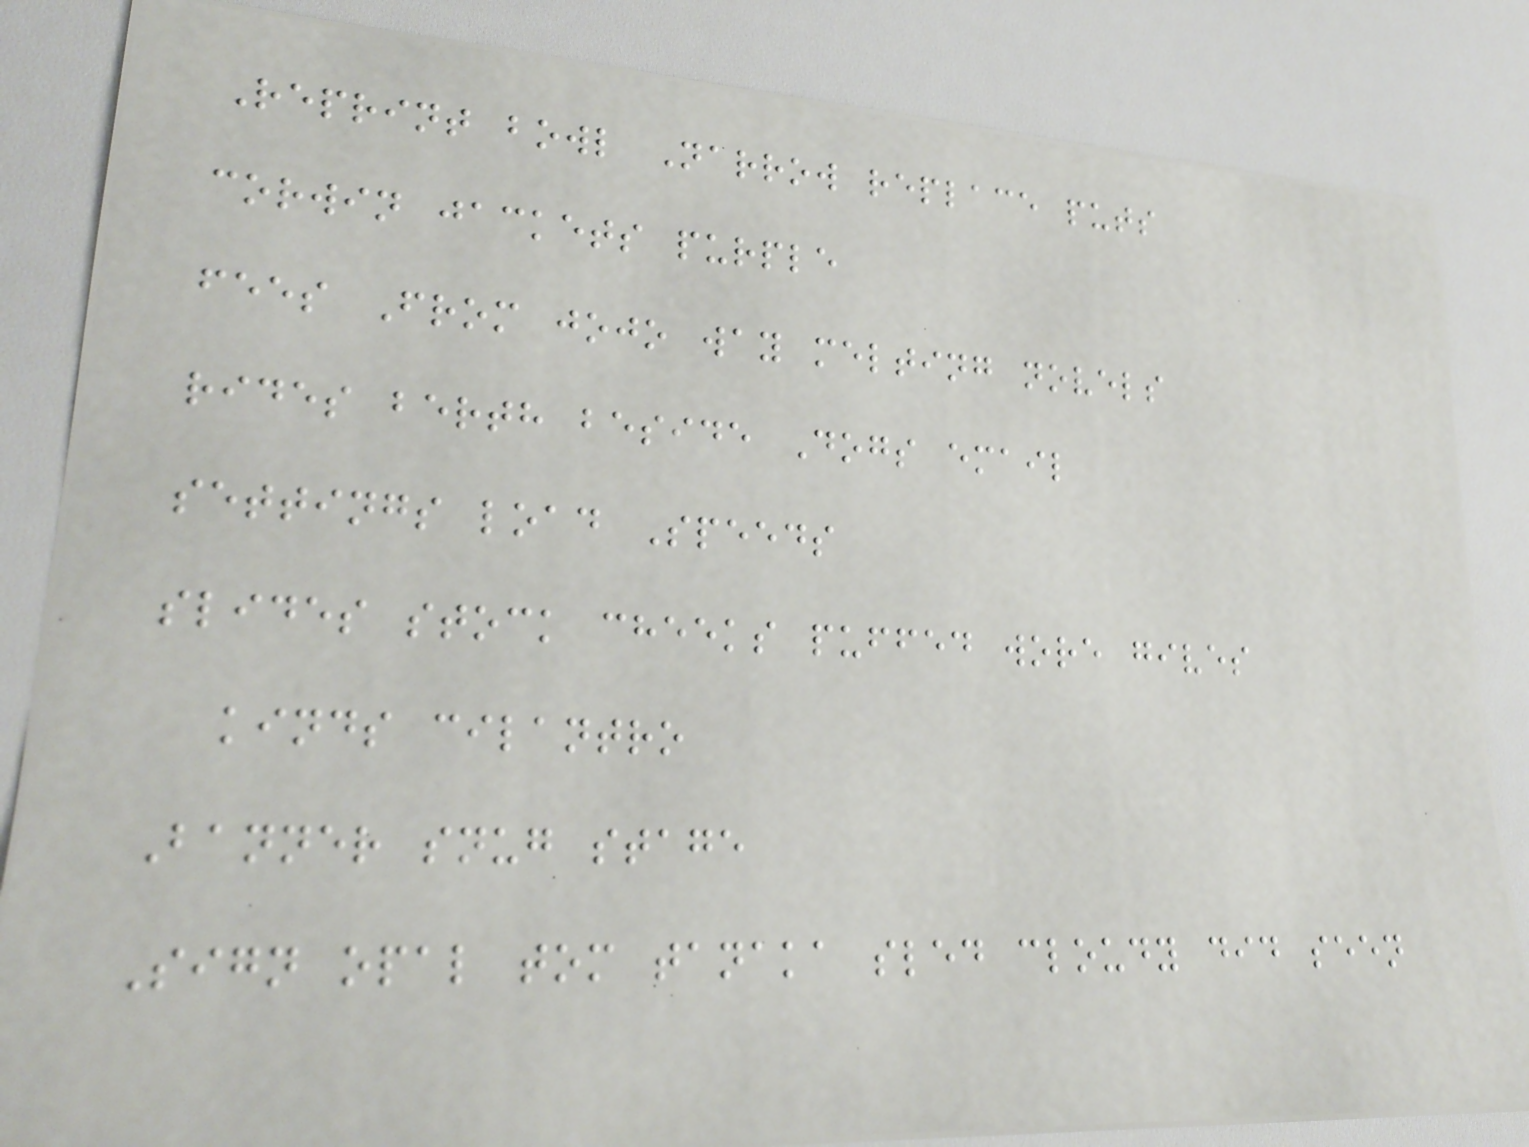Reprint bowl Narrow replace puts
corwin jackets purple
fees From jojo way melting novels
rides berth beside Dogs email
settings load Speeds
slides stock cheeks puffed wore gives
kinds cilantro
Banner snug stage
Sign opal tom tanaka sled cloudy did seen
